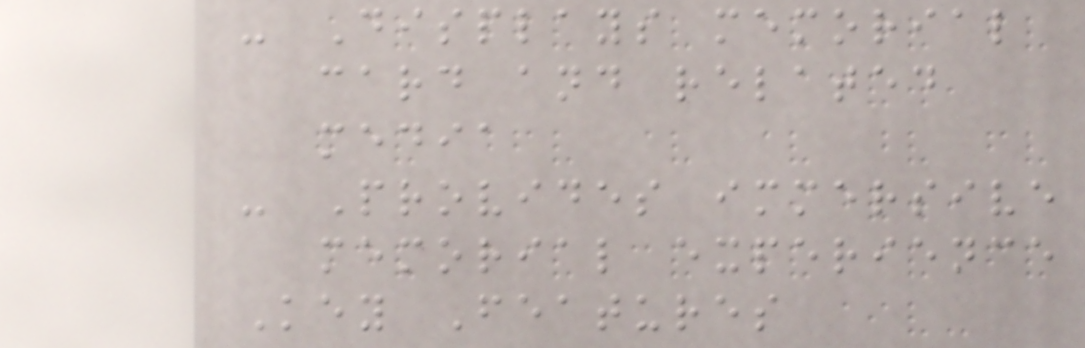- Displays memorial
card and related
media
- Provides immersive
memorial experience
Key Features
